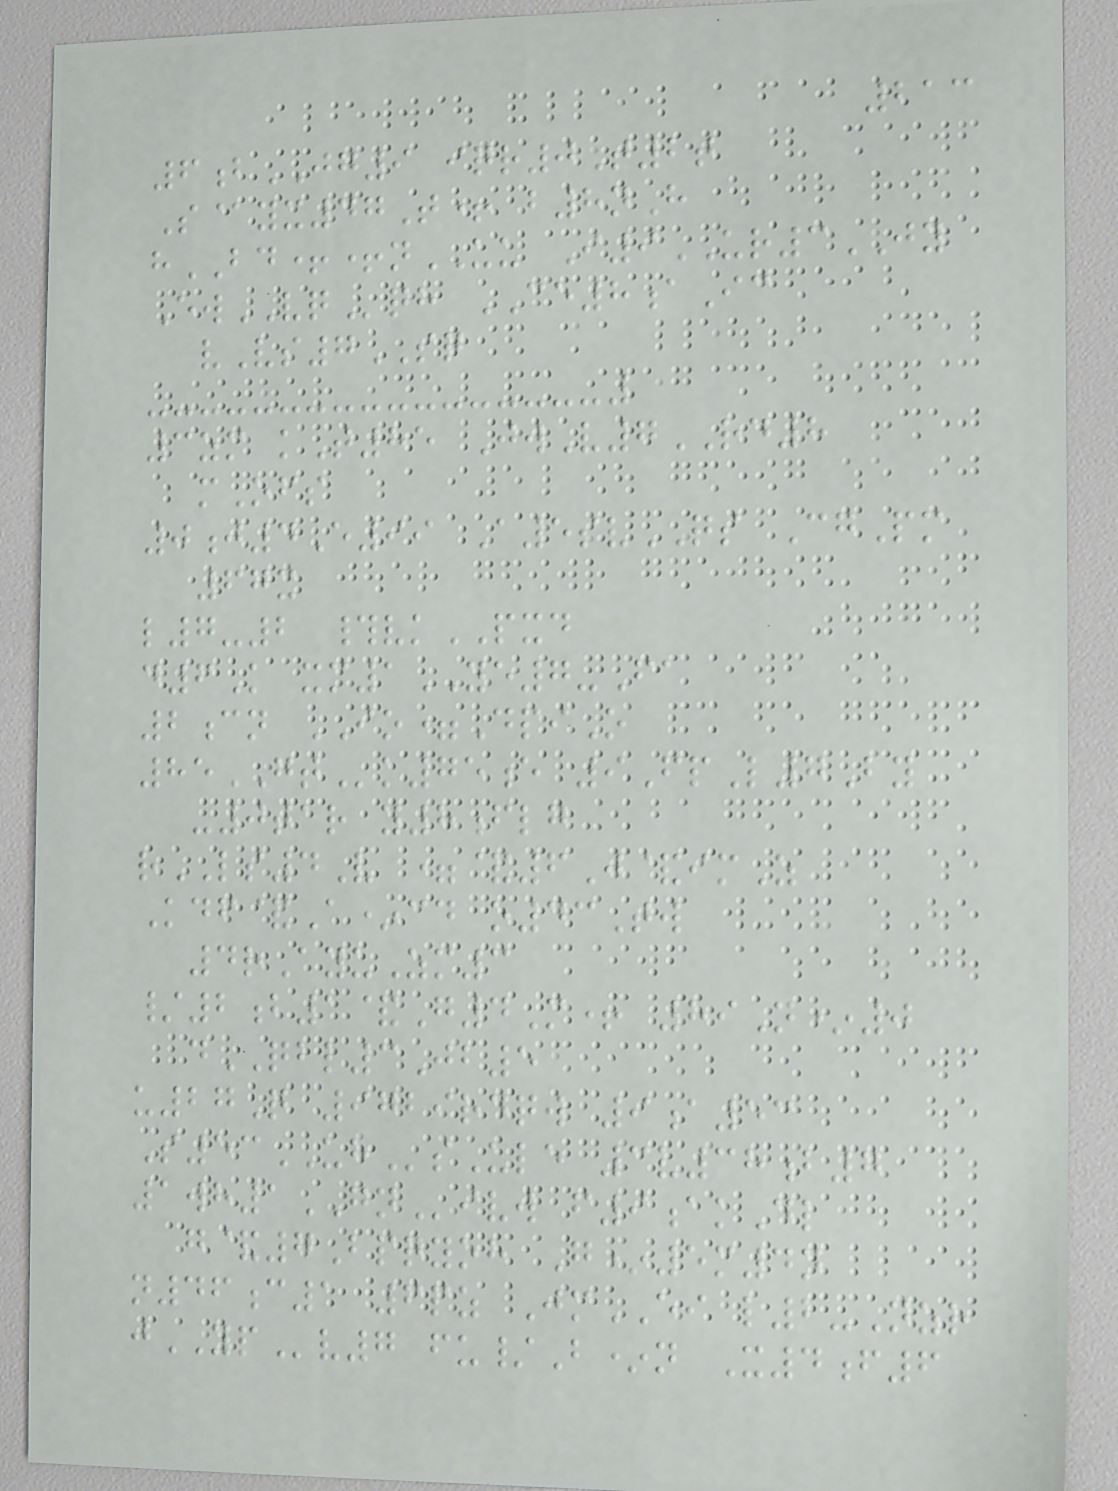213
6bJG9 iqr0T2t
S@yx47T+ b8nH
hBD++nUU I9UR3JY
EwVQqh CE8aIc
vVs7SQ
3zm kT85 JwV7RD8
mOfs
0j4E99 A5svQS CgPm
67x
l7-2 #vkPXD
d6K xm1YE7-Fa
2cn IO=DpiO
85GTk75e 9FpL7By
-0tar y8flg
rLS4V =&6J&imZ
Kdf&A*cd o43Tw
4rAyuZm3
/2b1&G4M+ 89N*0
dQBL3Jb5
u27Q 9729rdqw 9a53
S53UHsUle 3v38b7
1wh1GNivw f9akDl
g&7Bpqyoh G*5m4n
n46c1 6pz JmEI l2-Nzr
jYPv7 fu/B*n X4f6
